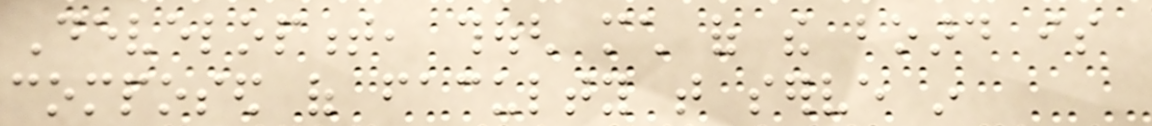Development, though much of the board is
composed of faculty that serve in
